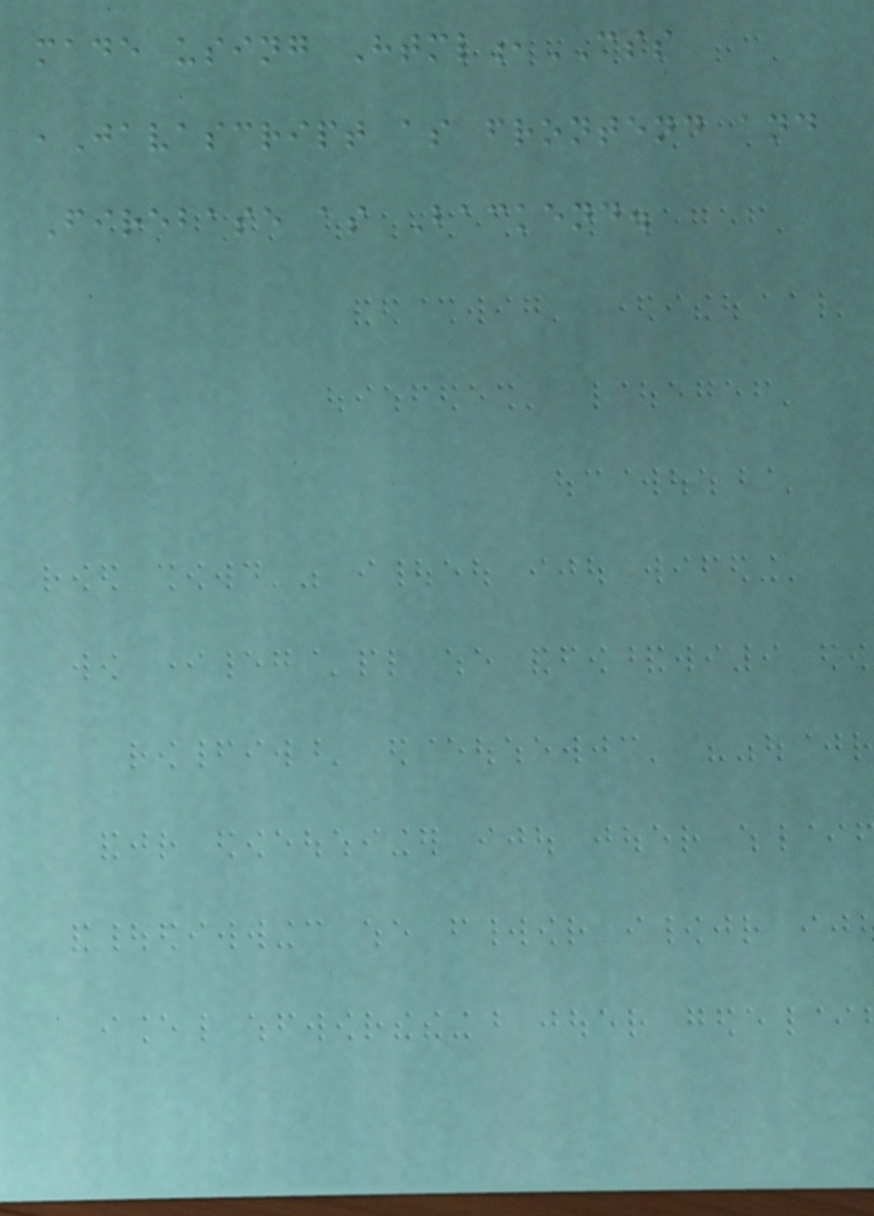made using Html,CSS
,Javascript as frontend and
Firebase as Backend.
